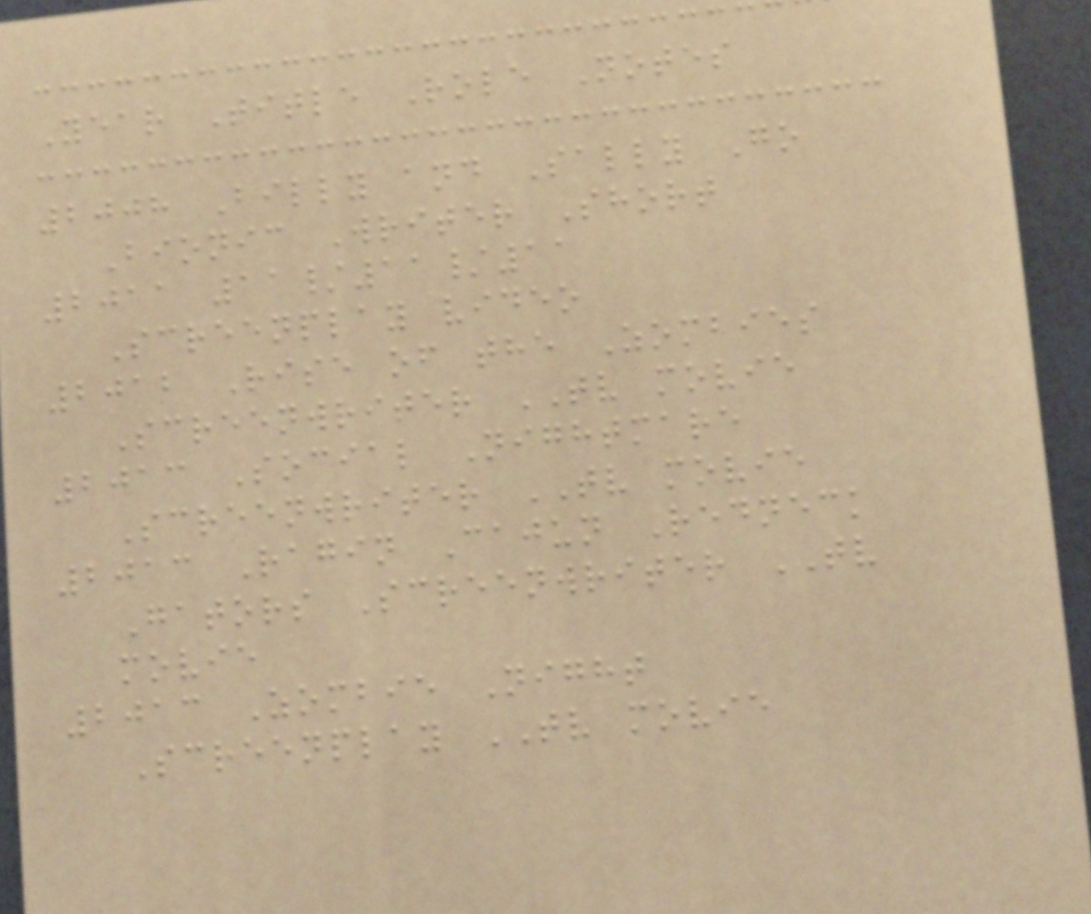Year Title Role Notes
2008 Billy and Sally Go
Bionic Writer Short
2011 11/11/11
Screenplay video
2012 Rise of the Zombies
Screenwriter TV movie
2013 Social Nightmare
Screenwriter TV movie
2013 Ragin Cajun Redneck
Gators Screenwriter TV
movie
2013 Zombie Night
Screenplay TV movie
